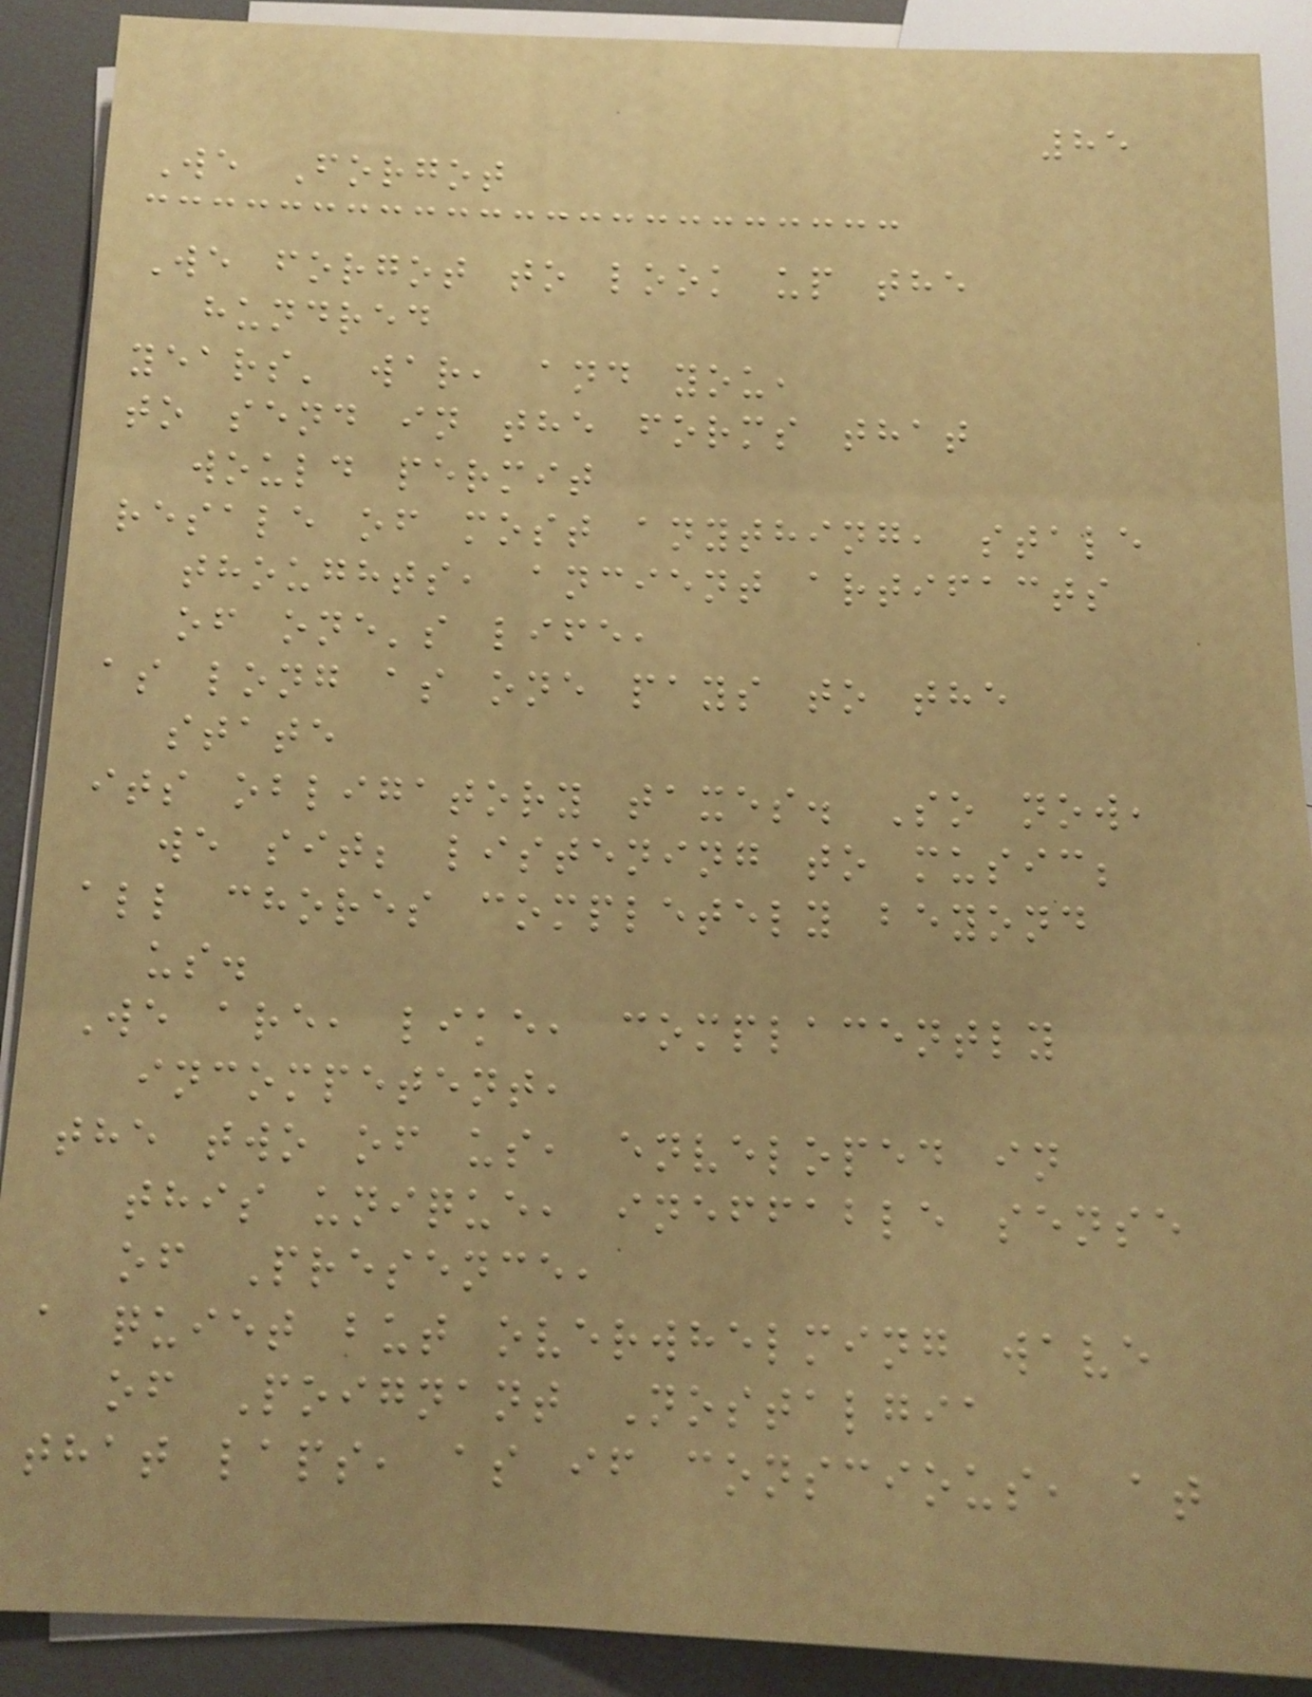85
We Forgot
We forgot to look up the
hundred
years' war, and you,
to send in the forms that
would permit
resale of most anything, stale
thoughts, ancient artifacts
of one's life,
as long as one pays to the
state
its obligatory taxes. So now,
we sit; listening to music;
all chores completely beyond
us.
We are, like, complacently
incompetent,
the two of us, enveloped in
this unique, ineffable sense
of Presence,
a quiet but overwhelming wave
of Poignant Nostalgia
that laps, as if conscious, at
